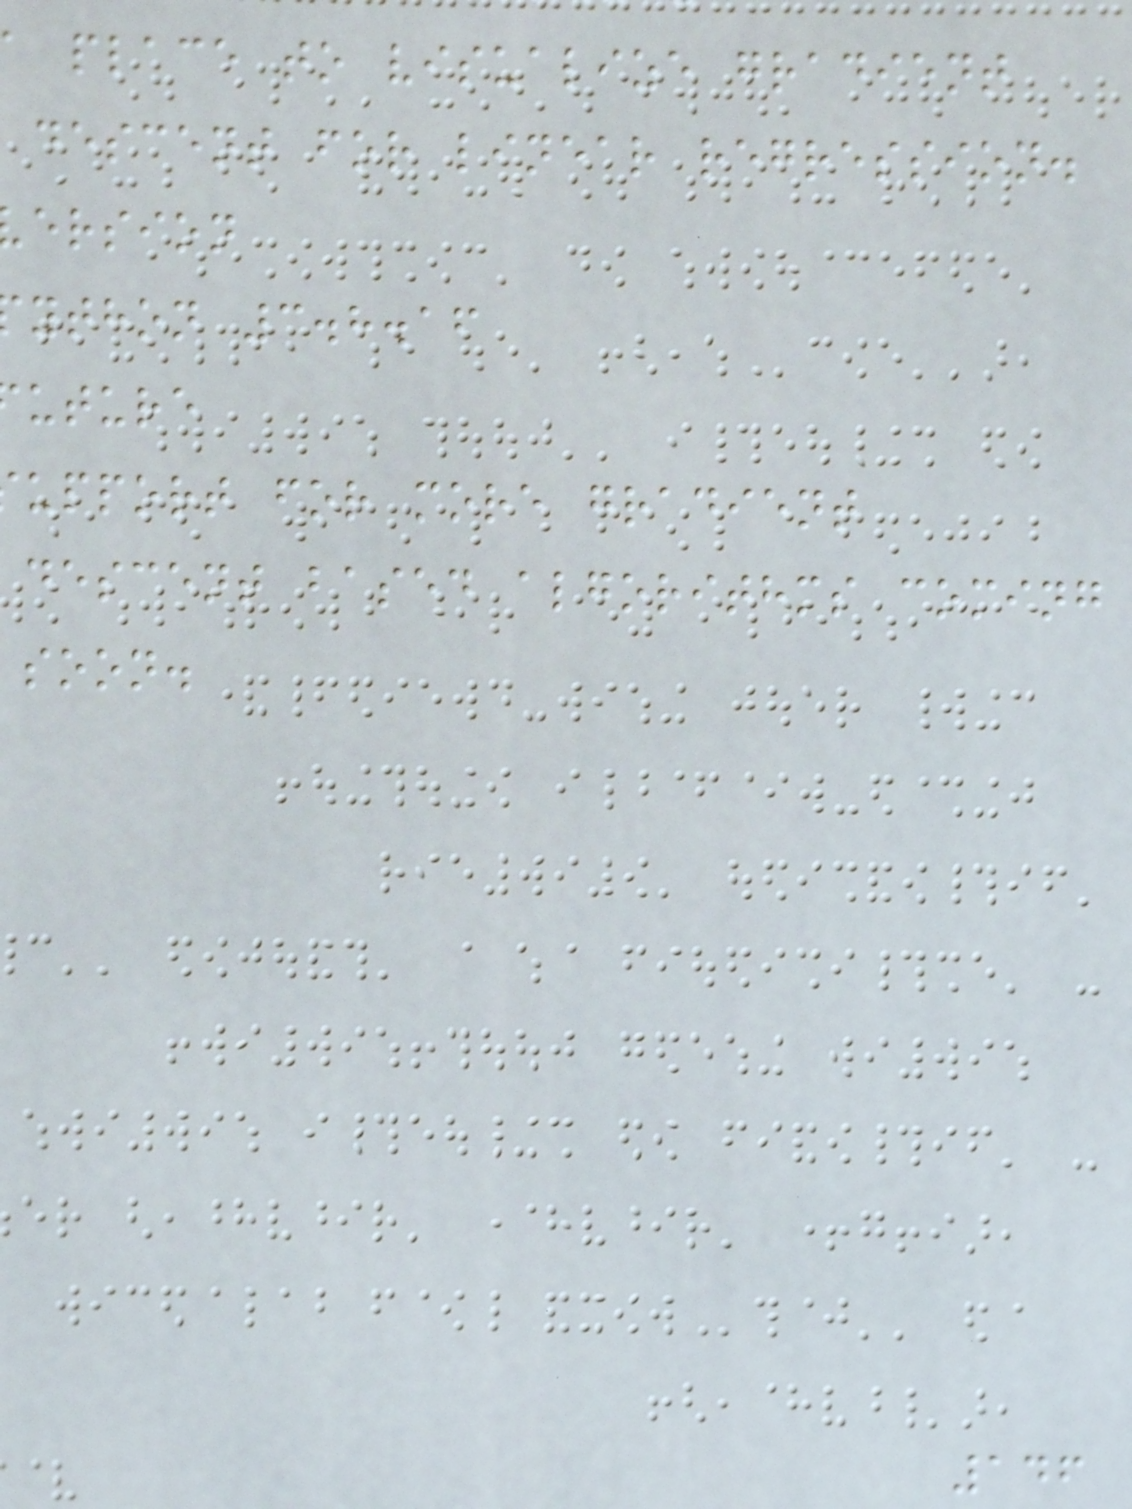a place to visualize gradient
descent for linear regression.
ersion
ython 3.8.16
uture
upport for more gradient
descent based algorithms coming
soon.
146
